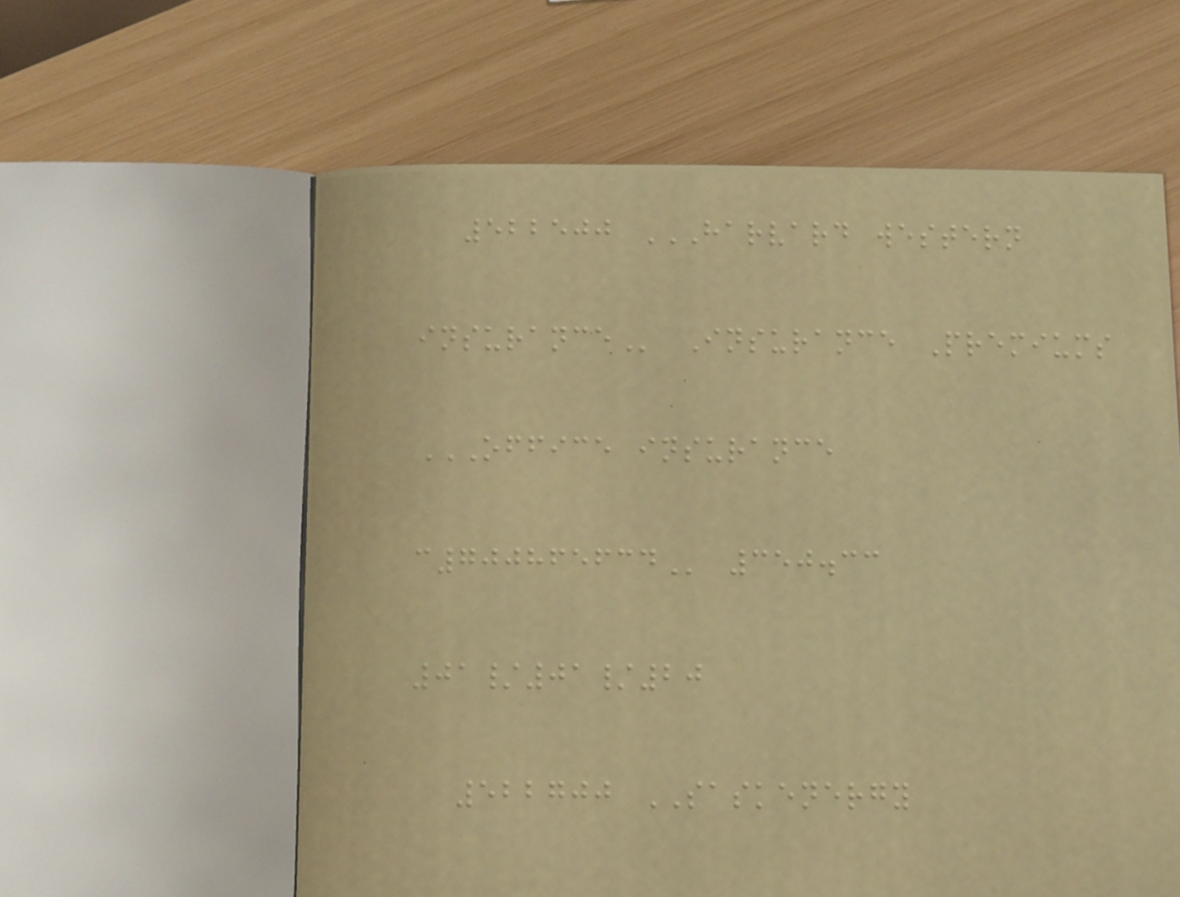522500 HARVARD WESTERN
INSURANCE Insurance Premiums
OFFICE INSURANCE
C700865634 350.33
01/01/20
522700 SASKENERGY
